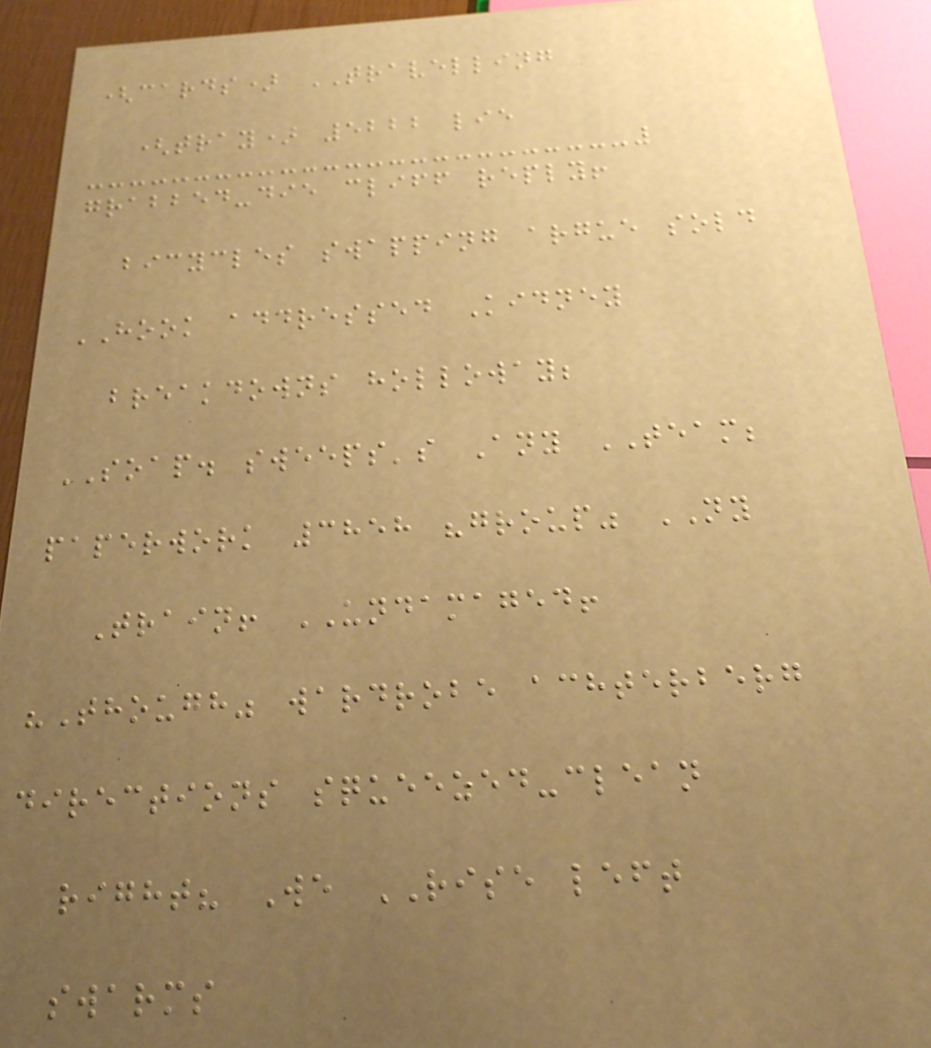(cards) TRAVELLING
(tray) 5222 lie
grabbed-die cliff reply!
bicycles swapping argue sold
HOOK addressed Kidney
breakdowns holloway;
SOAP. sweeps's Any TEAM;
paperwork 3858 "group" NY
Train! UNDAMAGED!
"Though" wardrobe achterberg
directions squeezed-clean
right? We RISE left
swarms
